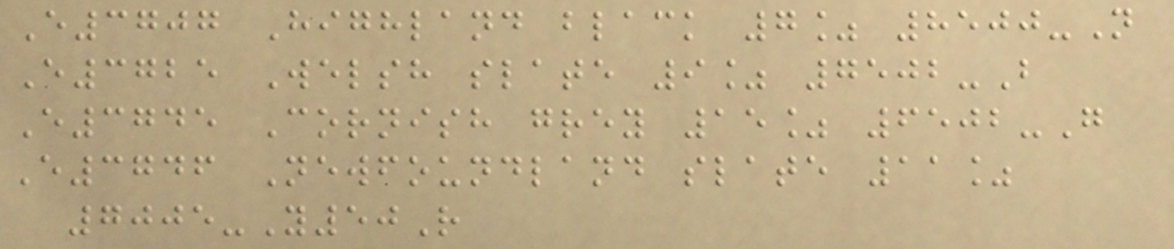E3707 Highland black 7% 8500-N
E3725 Welsh slate 9% 7502-B
E3745 Cornish grey 15% 6502-G
E3746 Newfoundland slate 11%
7005-Y50R
